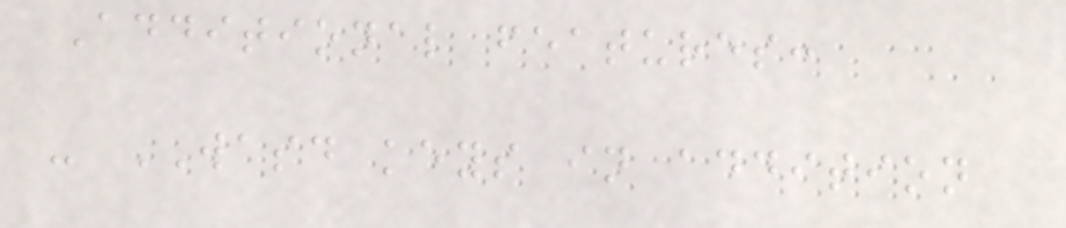Additional features:
- WASD keys in addition
